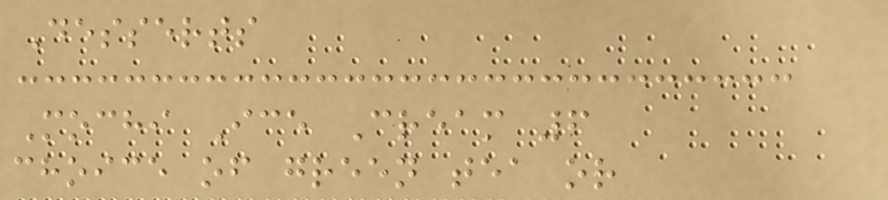Desserts
Mochi Ice Cream 6
choice of green tea or
